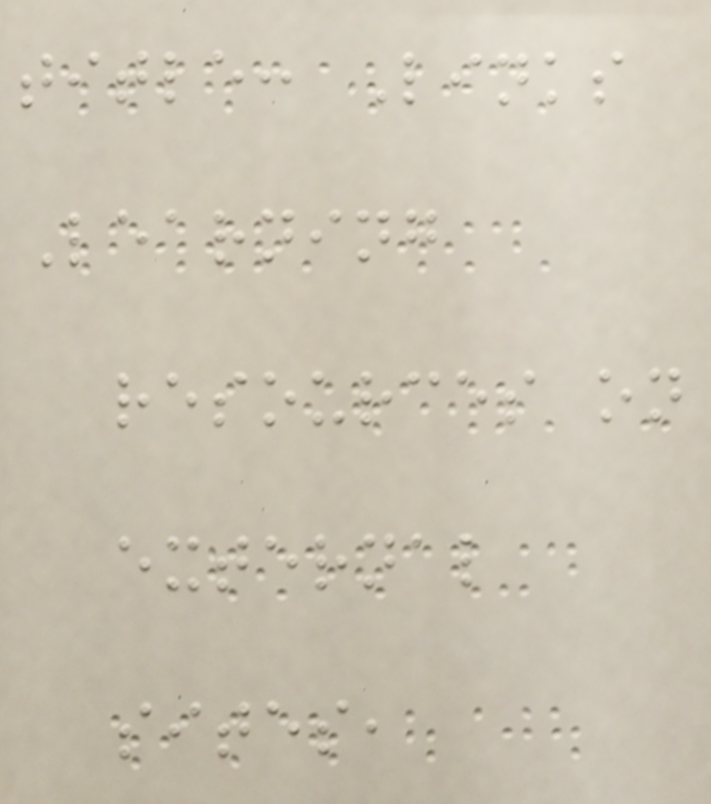title: Links
Learning
resources on
external
sites,
